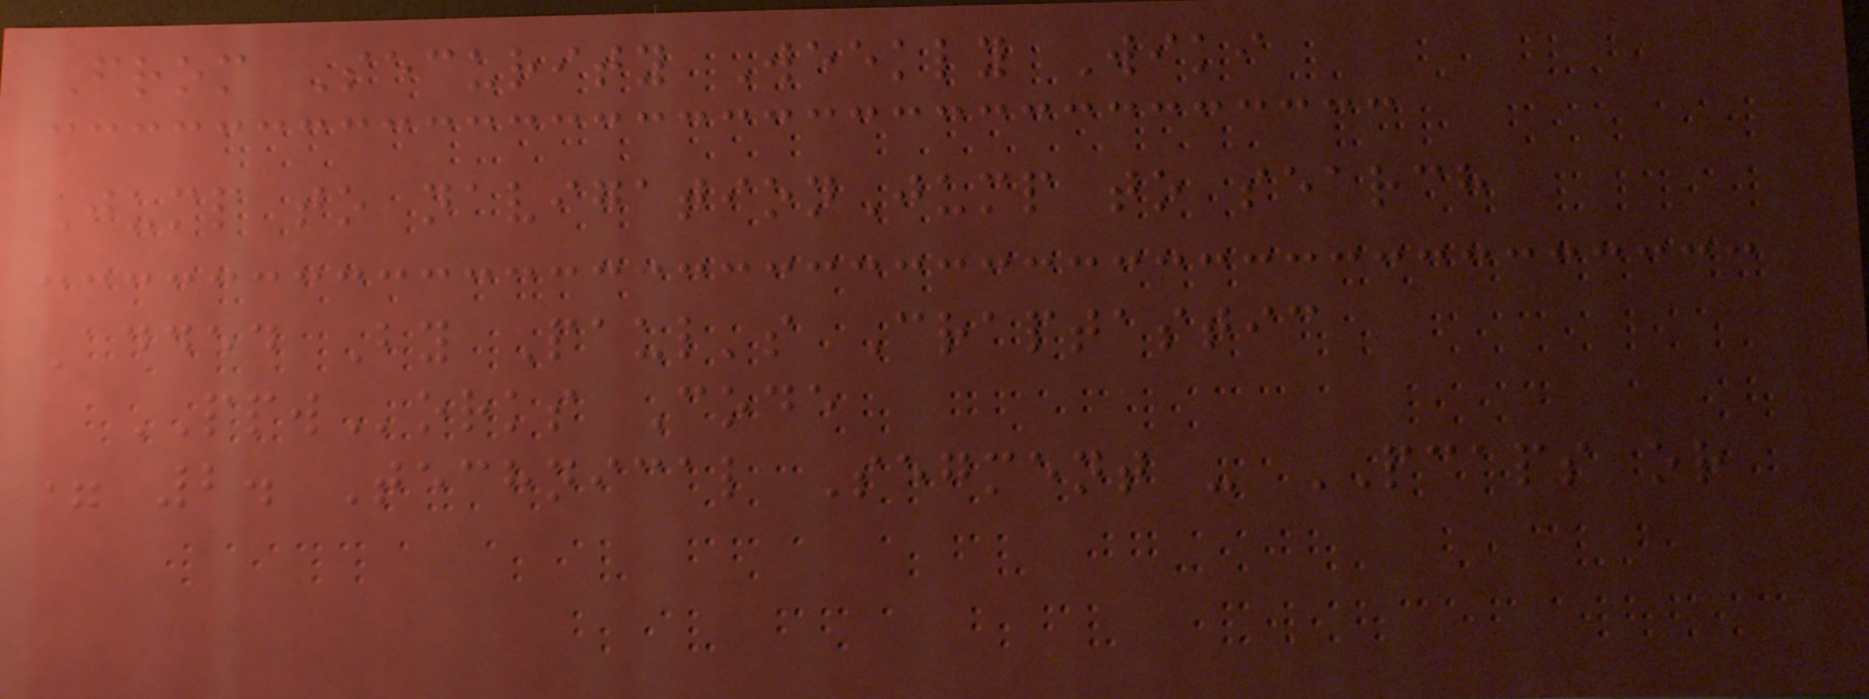From Security Weekly Wiki
Jump to navigationJump to search
Added By Paul's Craptastic
PPWorks Code
= 2. Technical Segment - PCAPS or
